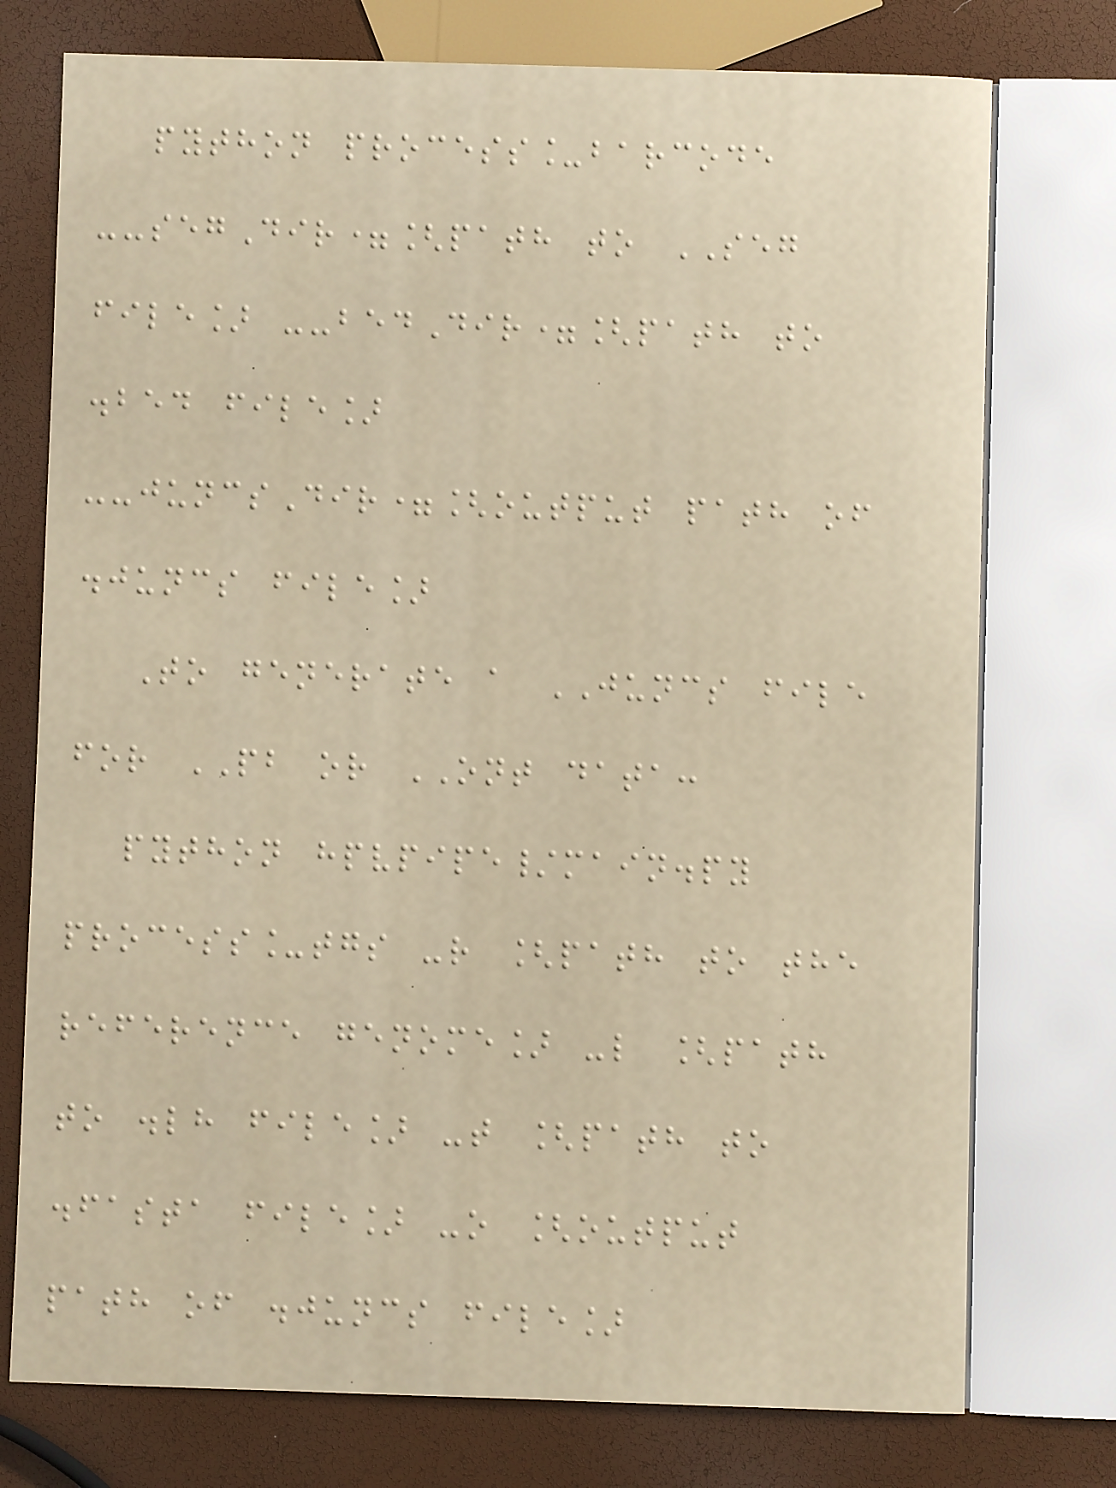python process_barcode
--segDir=[path to SEG
file] --bedDir=[path to
.bed file]
--juncsDir=[output path of
.juncs file]
To generate a JUNCS file
for PB or ONT data:
python hpvpipe/main.py
process_tgs -r [path to the
reference genome] -l [path
to .lh file] -t [path to
.fasta file] -o [output
path of .juncs file]
